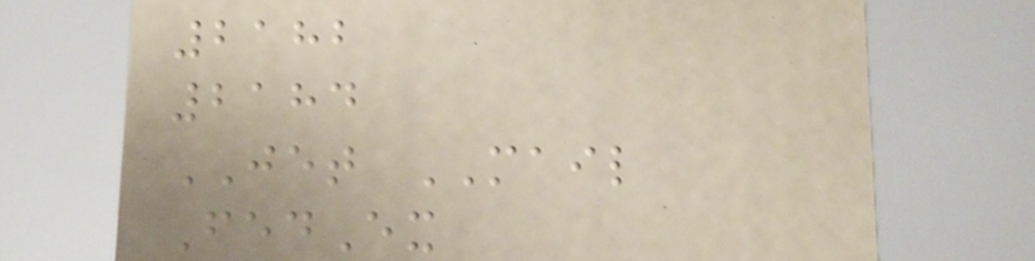2182
2184
JET MAIL
FedEx
